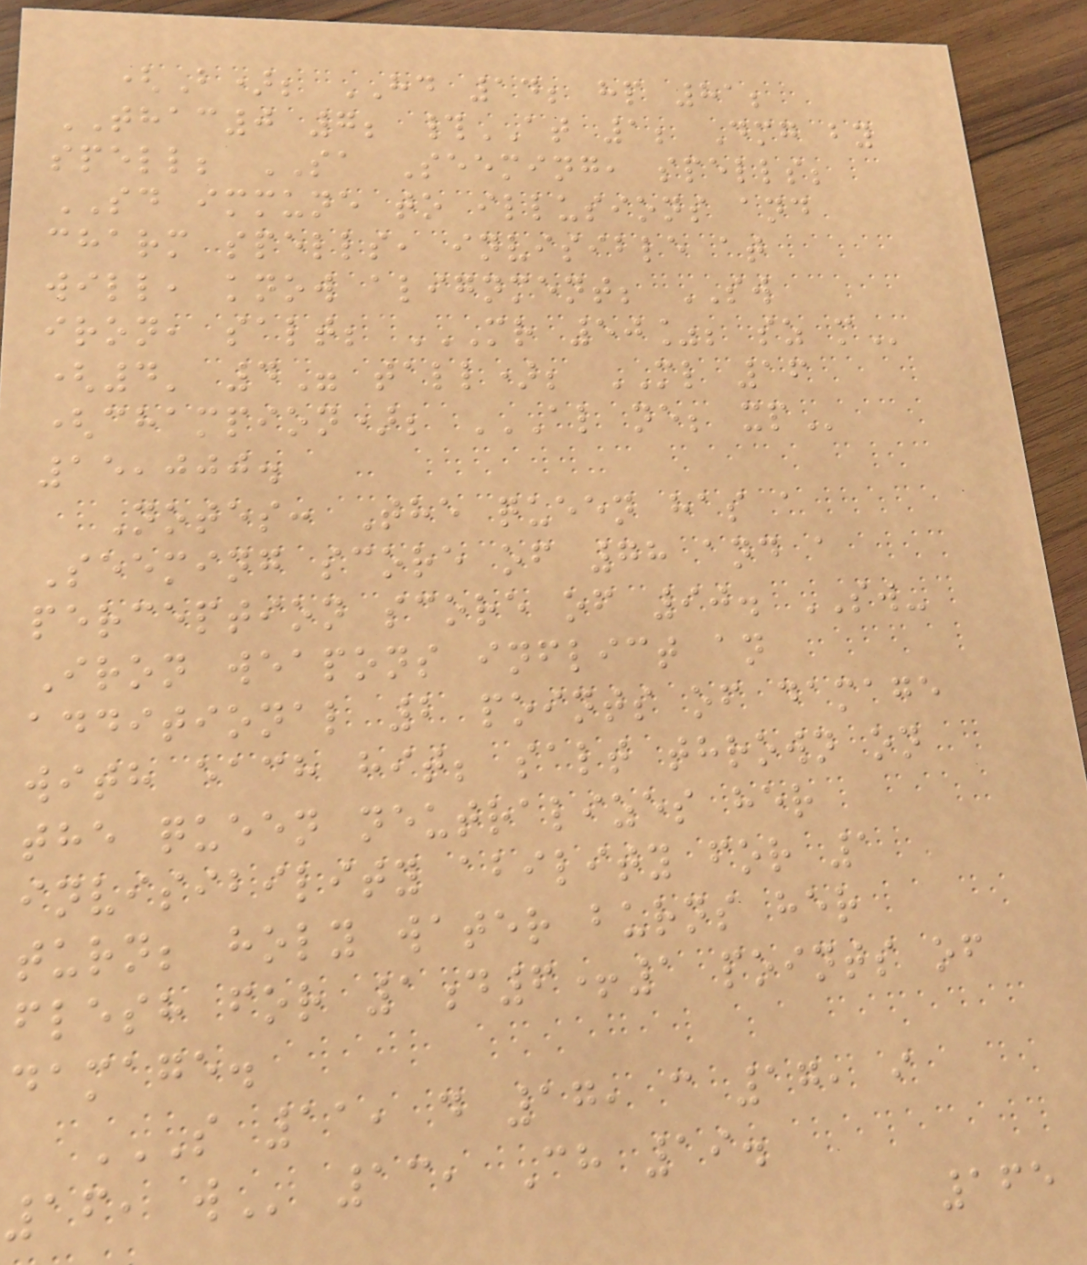(B); HD 14; hp 81;
THAC0 7; #AT 1; Dmg by
spell; SA Seeming, spells;
SD immune to illusions and
charm spells, invisible at
will, know alignment; SW
iron, salt; MR 50%; SZ M
(4' 4" tall); ML 16
(champion); AL NE; XP
15,000.
Notes: The queen has a
Seeming score of 78 and a
perception score of 90. SW-
Iron weapons inflict an
additional 2 points of damage
with each hit; salt thrown on
the queen neutralizes her
invisibility ability for 1
turn; holy water burns her
flesh for 1d6+1 points of
damage.
S 11, D 17, C 17, I
16, W 13, Ch 19.
165
